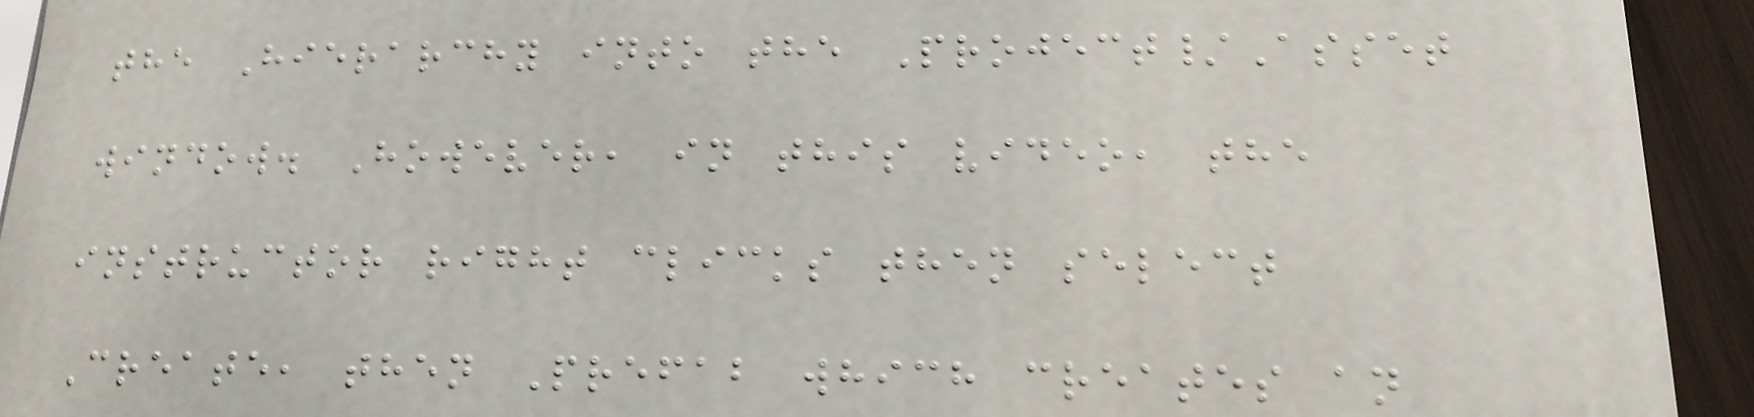the Hierarchy into the Project/Asset
window. However, in this video, the
instructor right clicks then select
Create, then Prefab which creates an
